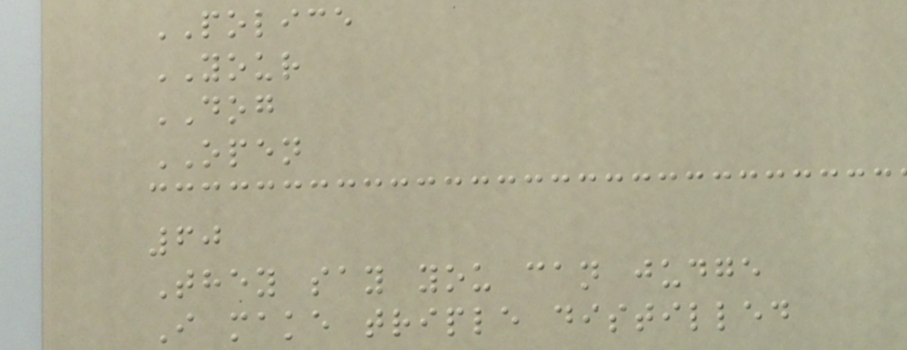POLICE
YOUR
DOG
OPEN
60
They say you can judge
I make triple distilled
